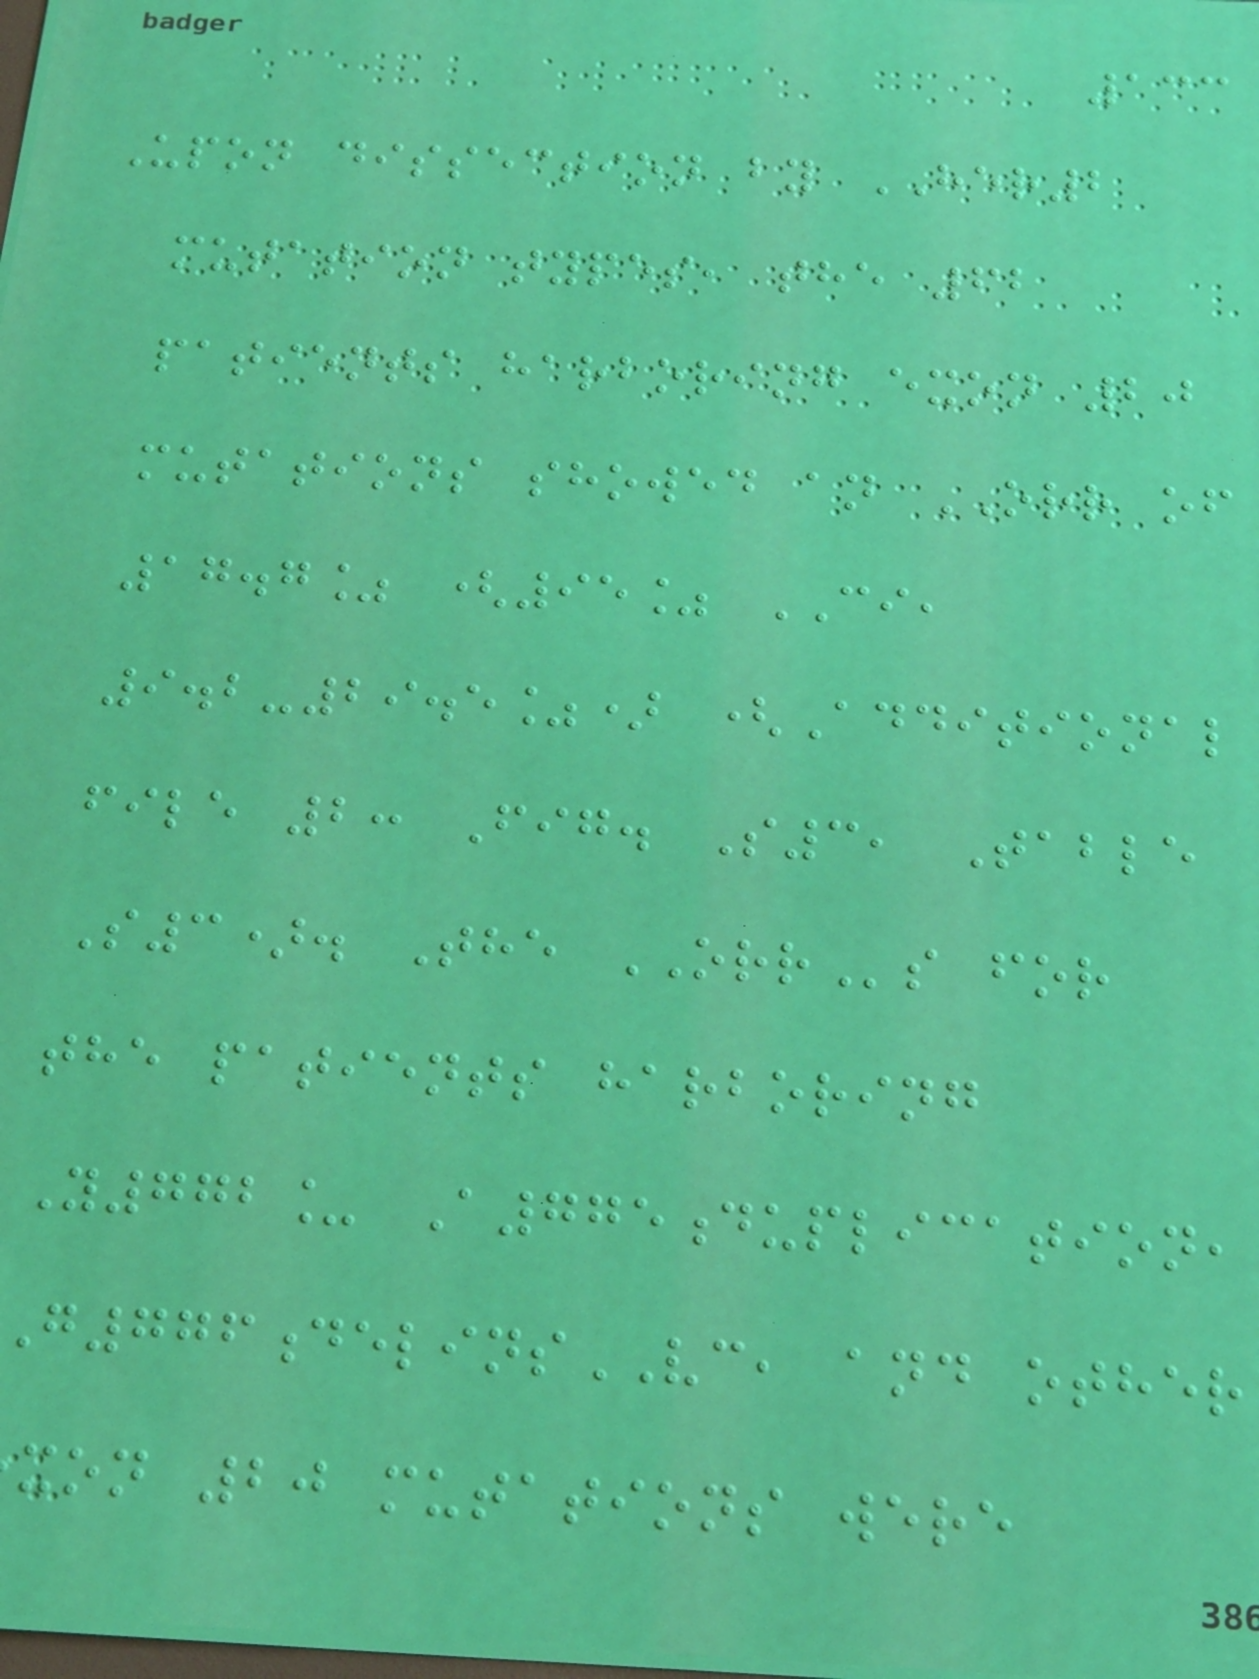133
Upon dissection by HER2
mutation types, the 62
patients harboring exon 20
mutations showed an ORR of
17.7% (95% CI,
9.2-29.5%) (Additional
file 2: Fig. S3, Table
S3). The ORRs for
the patients harboring
Y772_ A775duplication,
776delinsVC, and other
xon 20 mutations were
